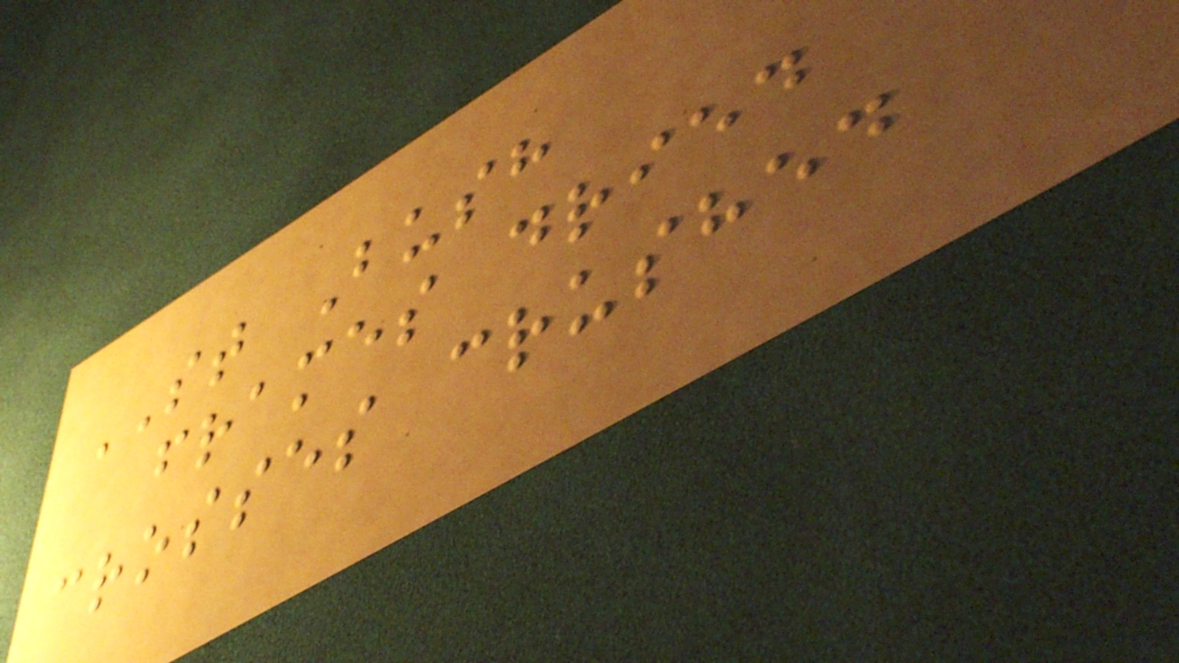ST Bush
frames dried
crosses crushed
